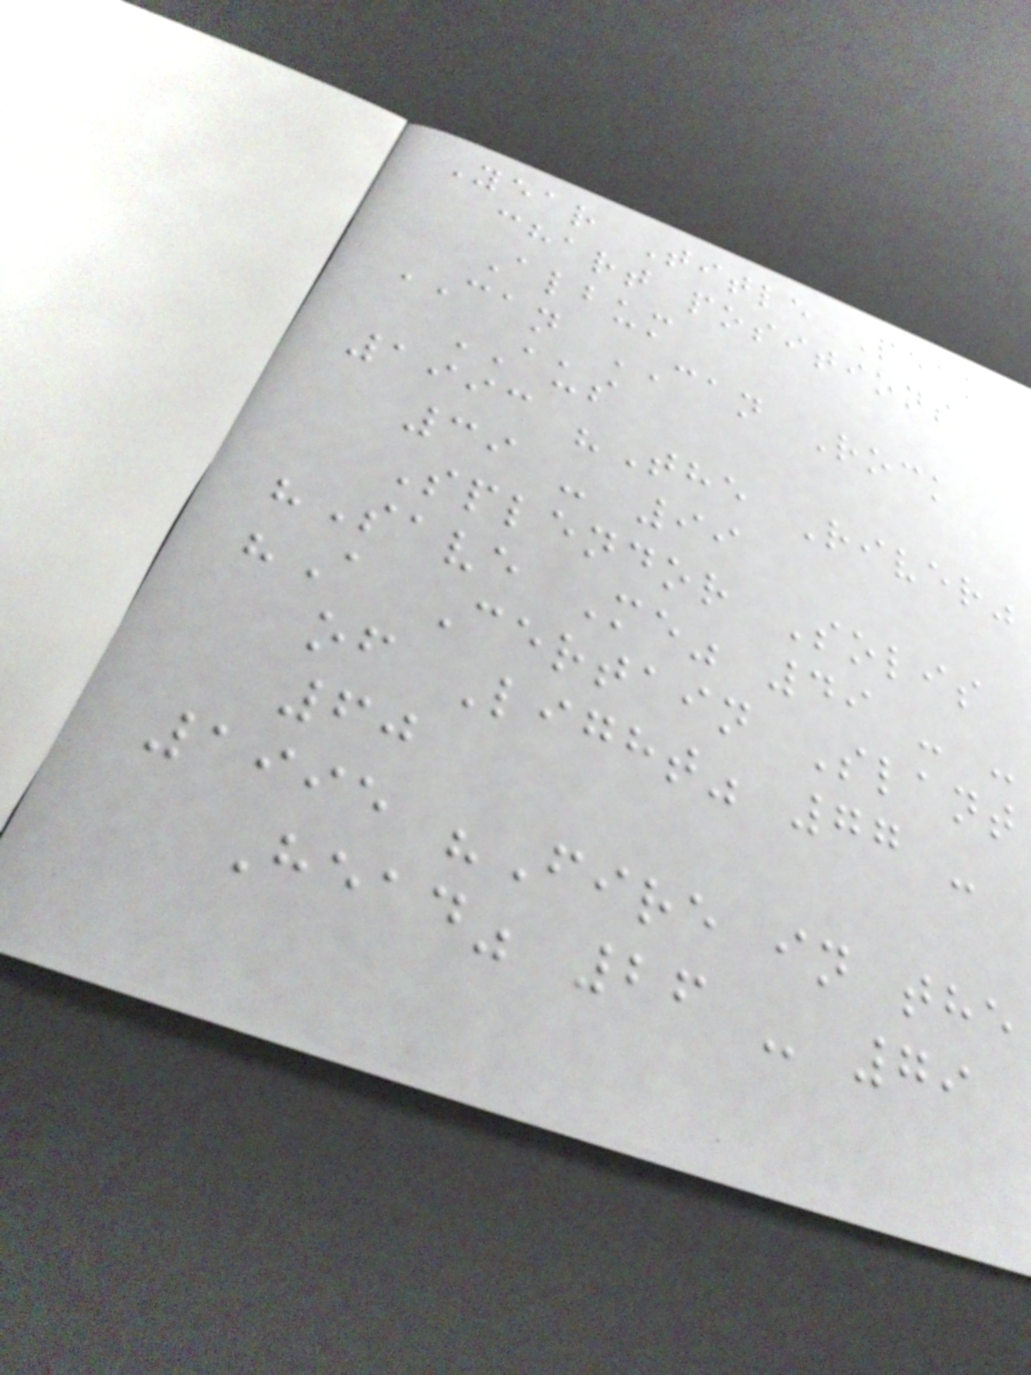Year Title Peak
chart positions
Album
CAN CAN Rock
AUS
1993 "The River"
39 - 99
Splendor Solis
"Save Me" 49 - -
"A Certain Slant
of Light" 77 -
60
1995 "Fire in the
Head" 26 - 79
